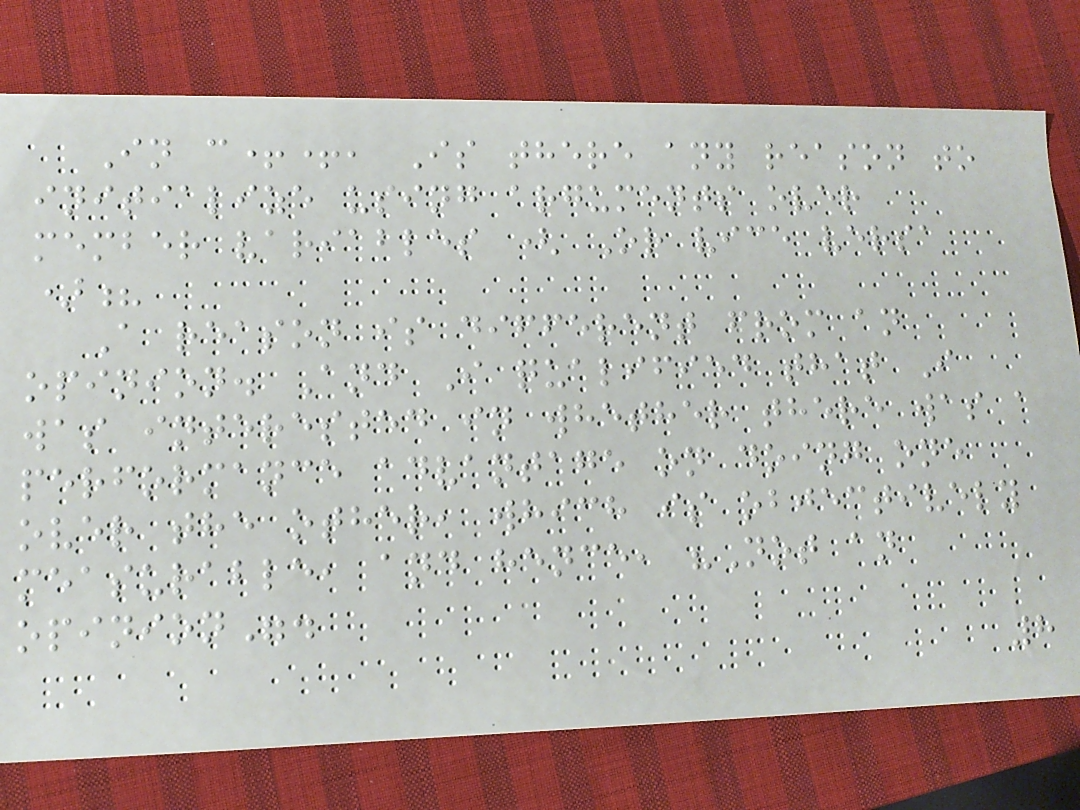In c++, Is there any reason to
initialize using arguments over
member variables ( Or vice versa
)?
A reason is different from an
opinion. And I qualified that I
was interested in whether there was a
performance advantage on doing one
over the other, which is objectively
measurable, and hence, "Not an
opinion".
8
